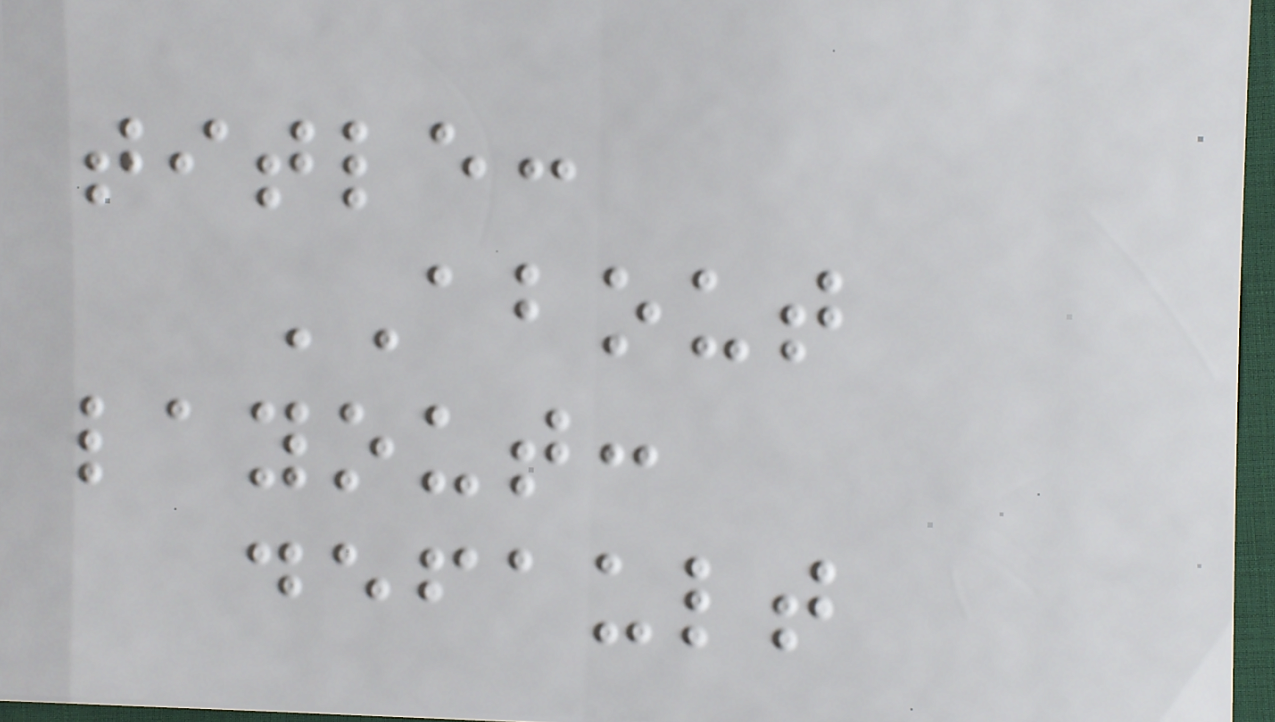title:
ABOUT
layout:
default
